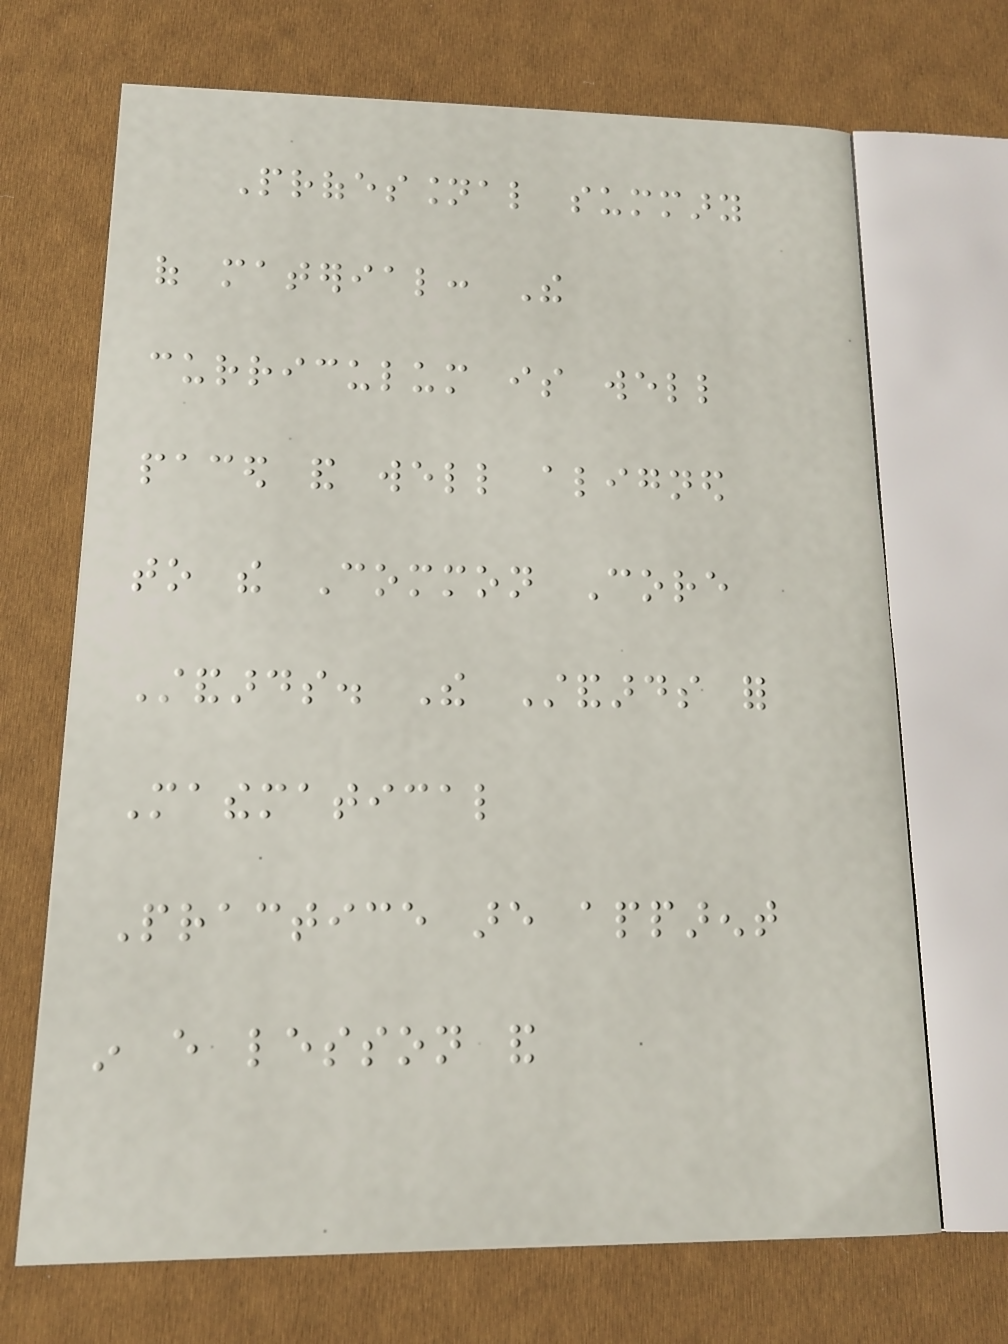Professional summary
of material: The
curriculum is well
paced and well aligned
to the Common Core
Standards. The Standards for
Mathematical
Practice are apparent
in every lesson and
